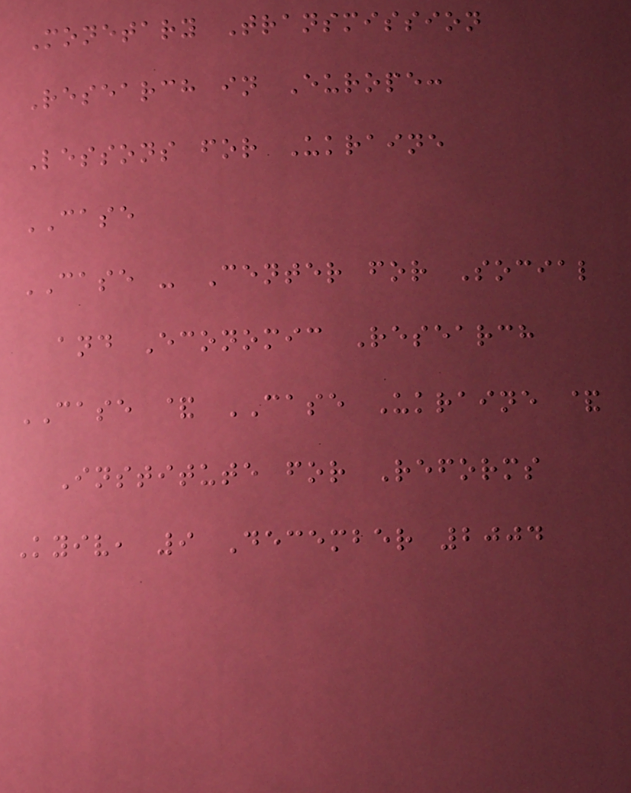Monetary Transmission
Research in Europe:
Lessons for Ukraine
CASE
CASE - Center for Social
and Economic Research
CASE & CASE Ukraine &
Institute for Reforms
Kyiv, 9 December 2004
